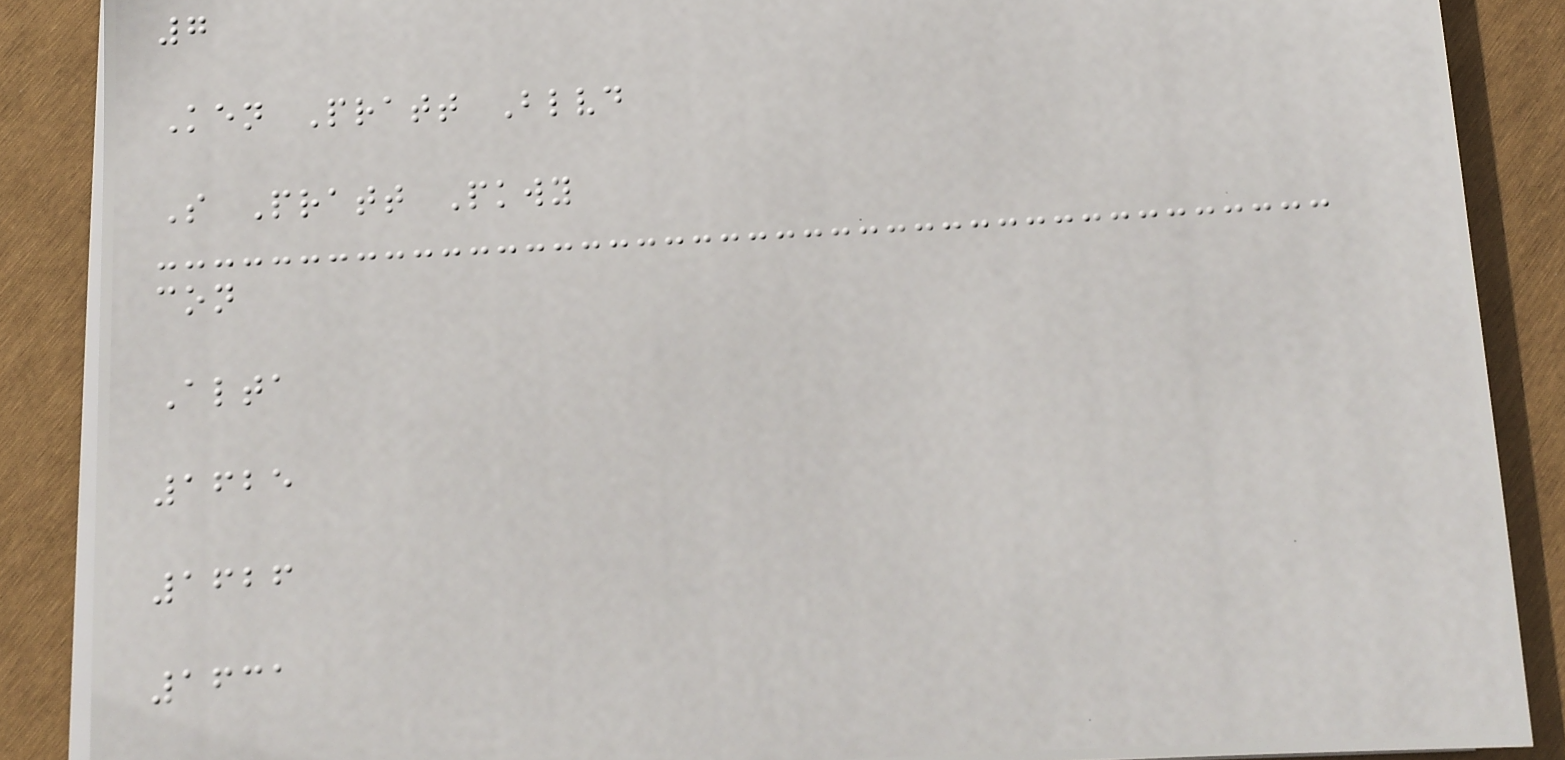7
Ken Pratt Blvd
S Pratt Pkwy
con
Alta
1625
1626
1631
